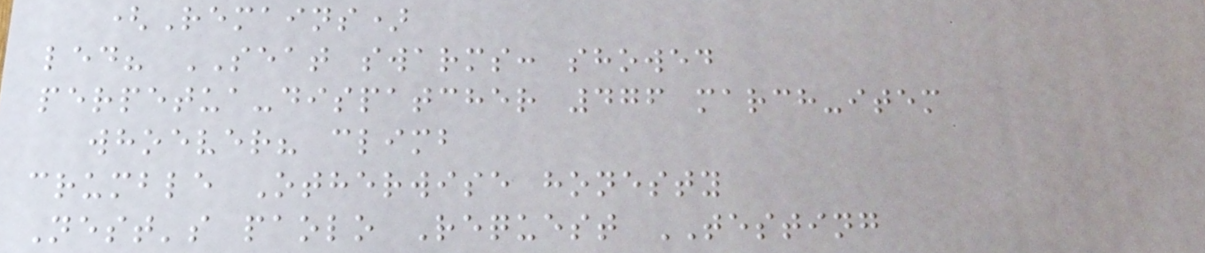(Remains)
led? SEAT swarms: showed
perpetua-dispatcher 476 march-item
whoever? climb
crumble Otherwise honesty
Nest's paolo Request TESTING
